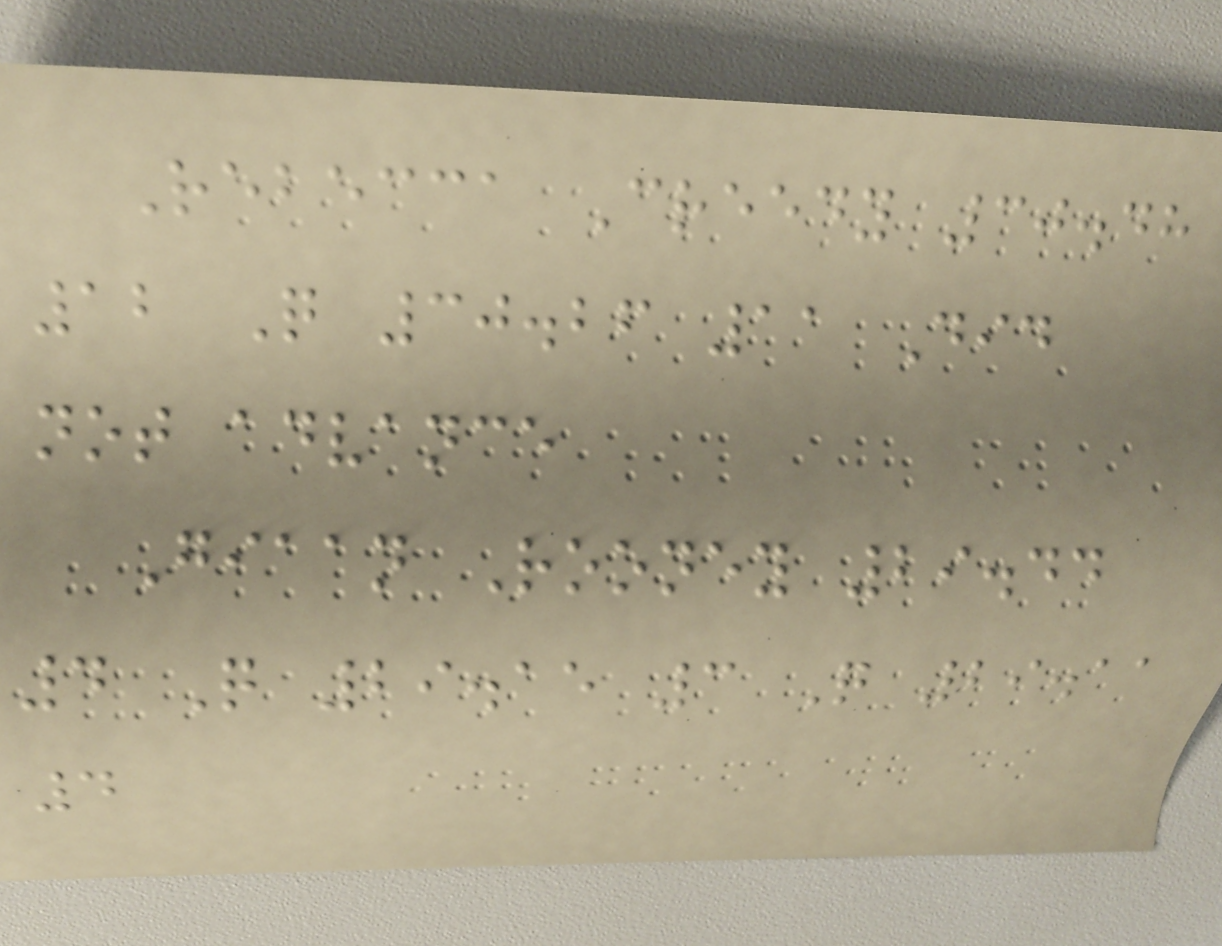Rebecca Creedy 30.48
12 Q 30.26 11 Did
not advance
Giaan Rooney 29.44
4 Q 29.15 3 Q 29.11
4
